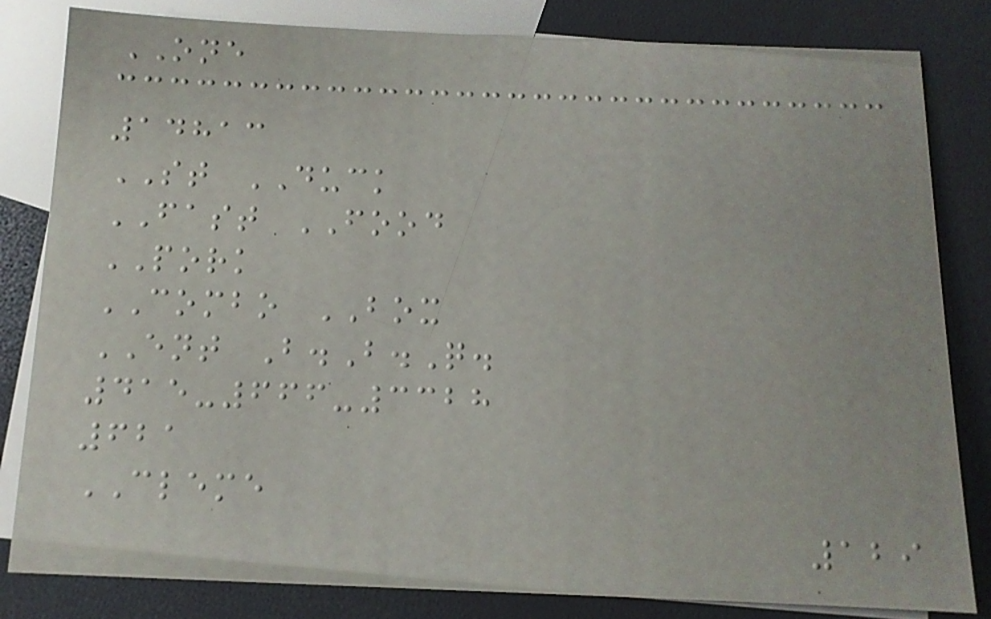ONE
14813
ST DUCK
FAST FOOD
PORK
COMBO BOX
ENT B.B.Q.
415-666-3328
621
CLEME
129
